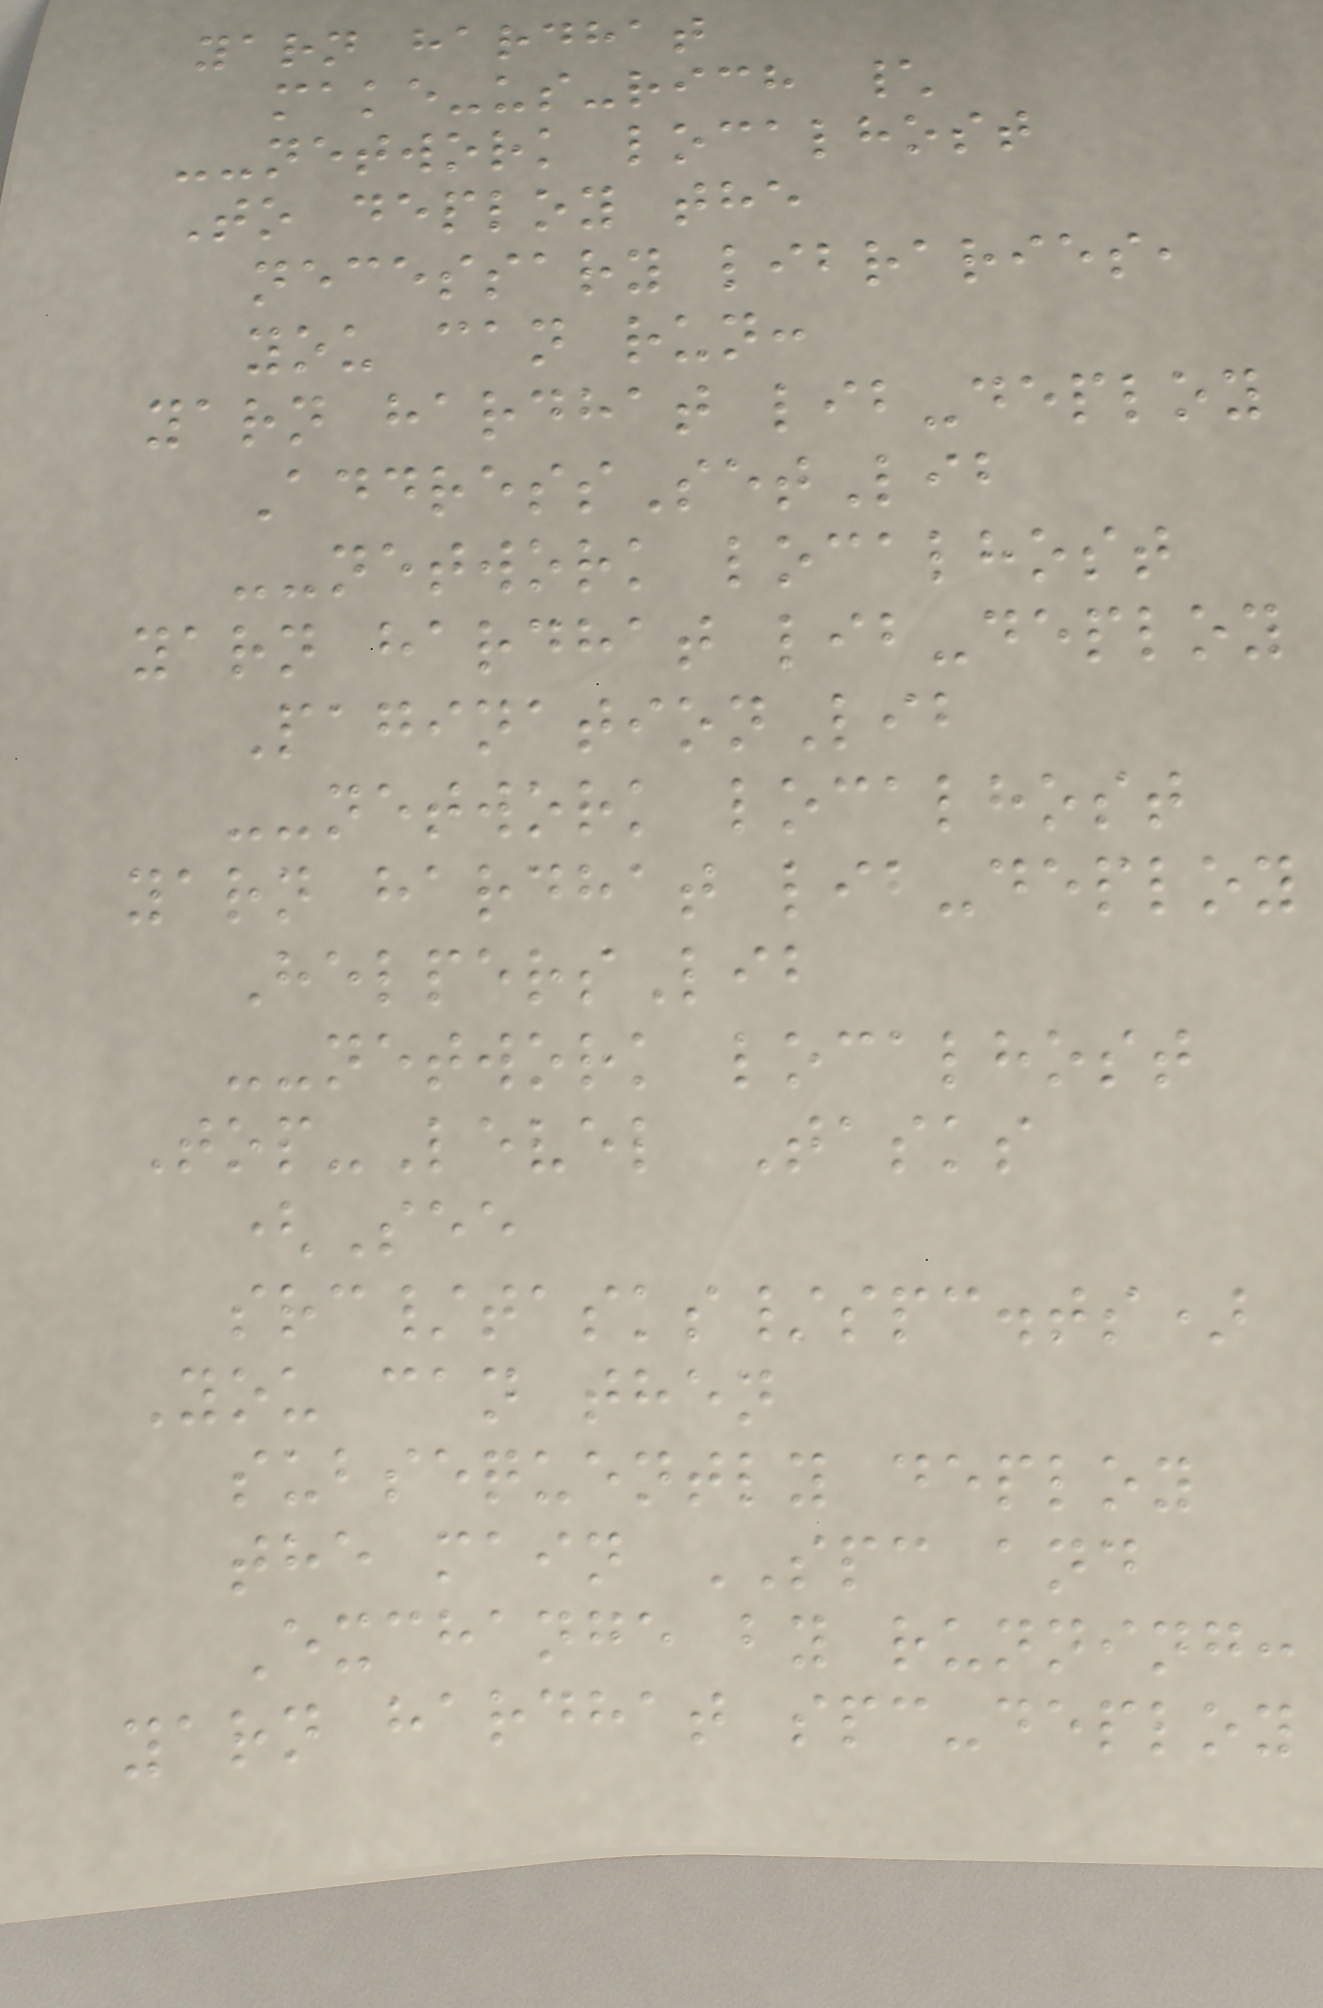yarn hardhat
make-us-rich \
--network localhost
To deploy the
necessary libraries,
you can run:
yarn hardhat lib-deploy
AddressSetLib
--network localhost
yarn hardhat lib-deploy
PaginationLib
--network localhost
yarn hardhat lib-deploy
HelpersLib
--network localhost
Top-Level Tasks
(See
src/tasks/spc.ts)
You can then
subsequently deploy
the main SPC and
Exchange by running:
yarn hardhat spc-deploy
